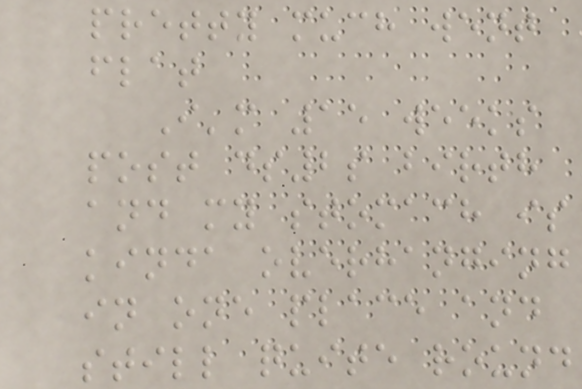pretty much went
flat
I'm 15 weeks
post ds2s birth
and my stomach is
kinda overhanging
in one place and
still quite round
